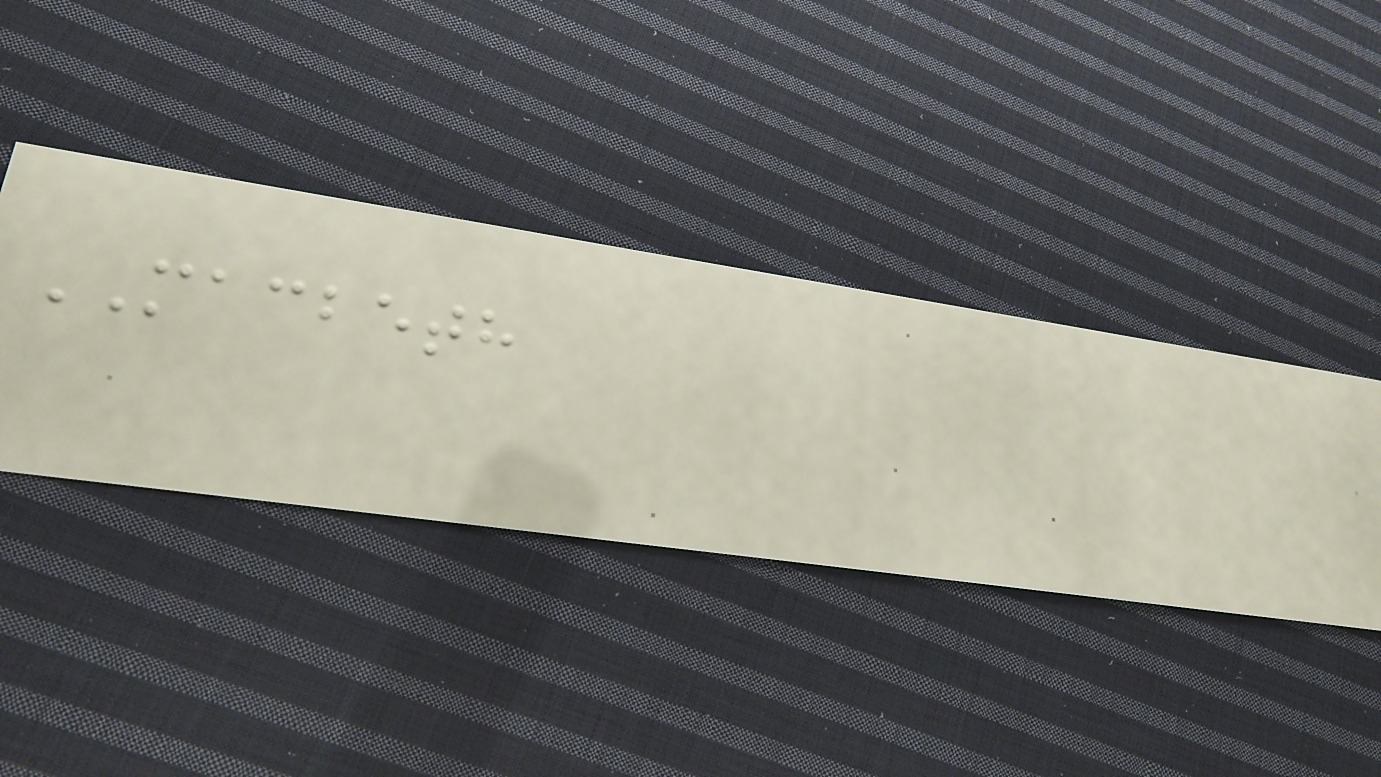MACBETH
